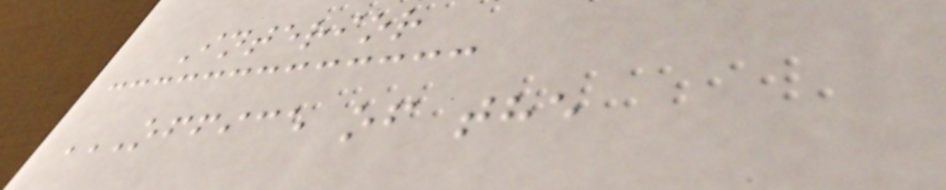Interior
OFFICE OF THE
